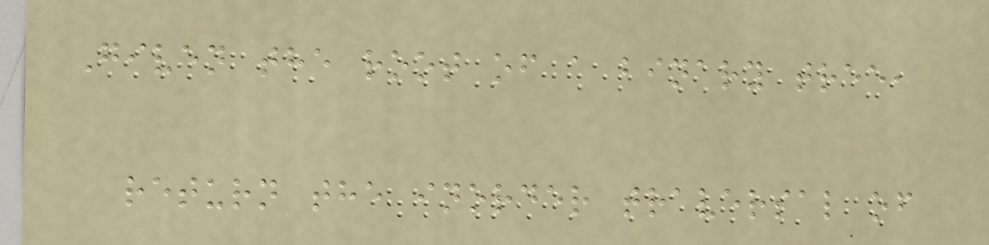Given the root of a binary tree,
return the inorder traversal of
